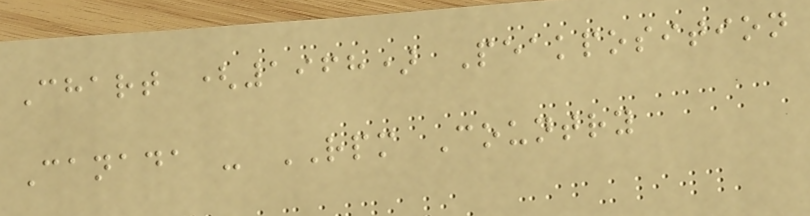Chart (1968) Peakposition
Canada - RPM Country
